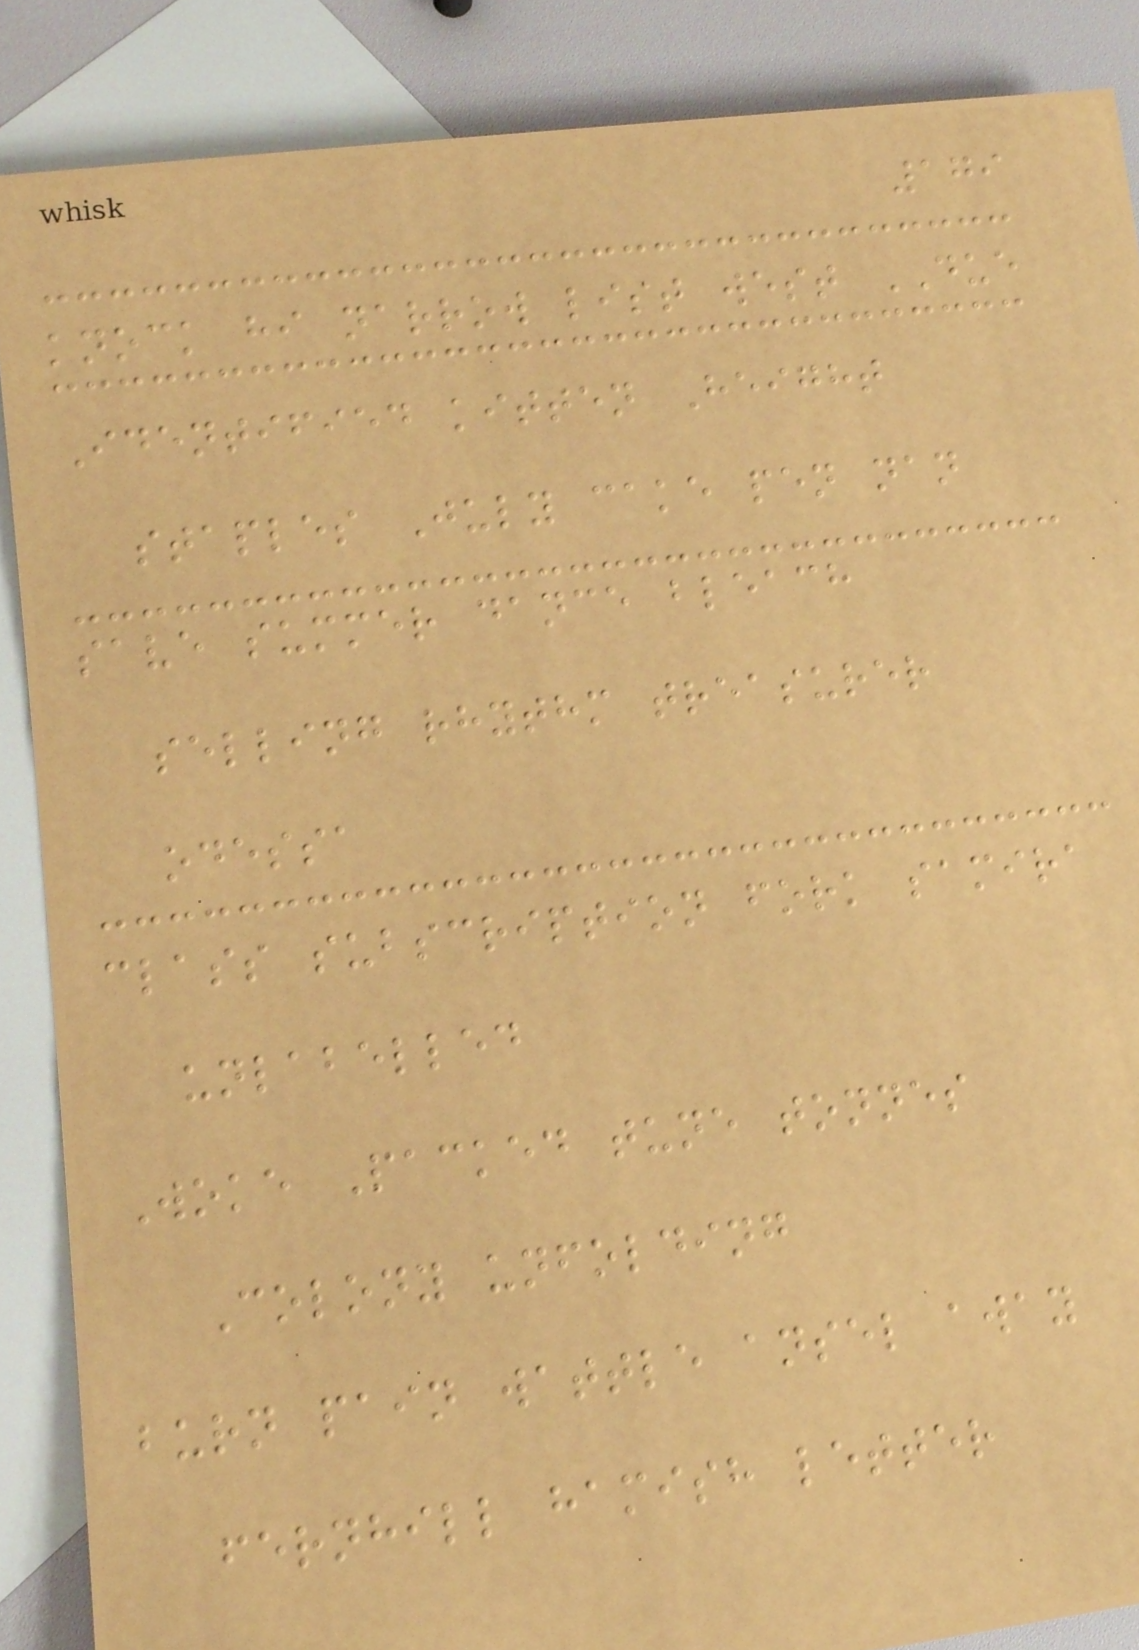179
knock hi narrow list west DUE
Identified kitten Height
staples July cake pen nan
save summer dance bleach
selling rhythm treasurer
odessa
class subscription fork samira
unlabelled
Woke Packed tune tonnes
Colony unfolding
burn pain wattle ansel away
fernhill hamish letter
